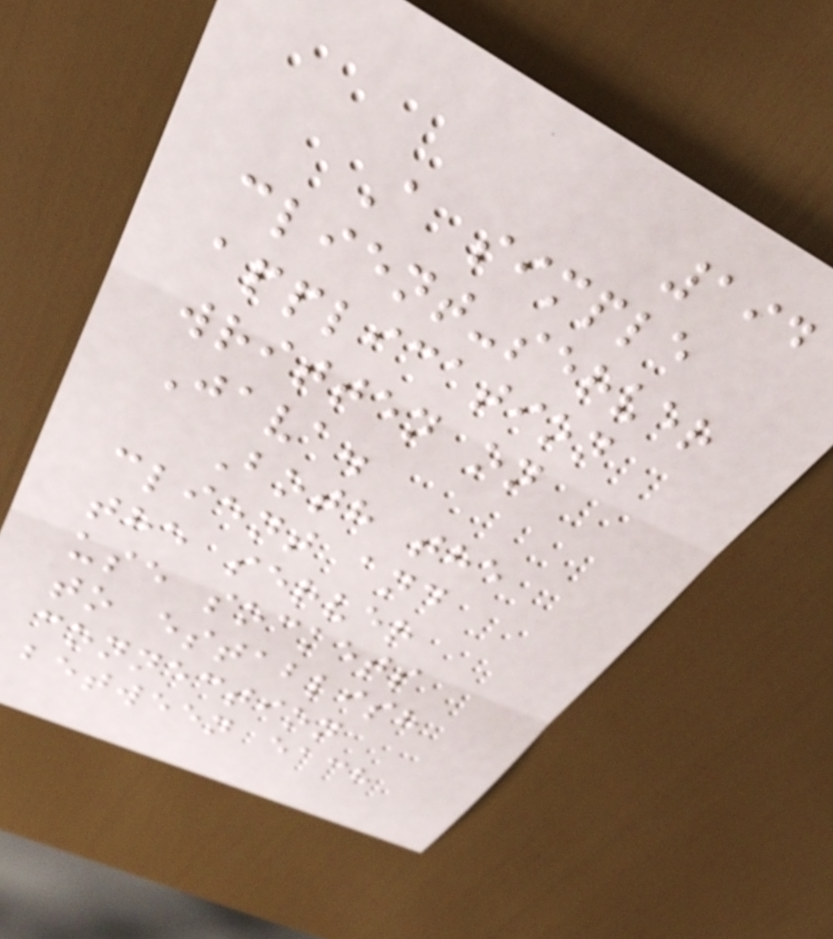194
A simple
client-server
application
written on
Java.
Both the
client and
the server
use sockets
to establish
connection
between each
